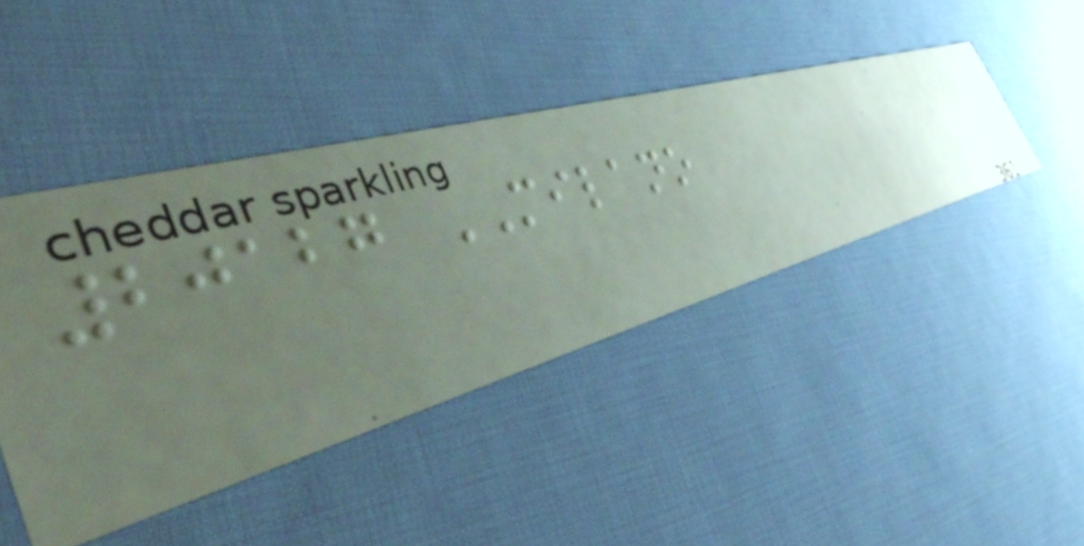20127 MILANO
